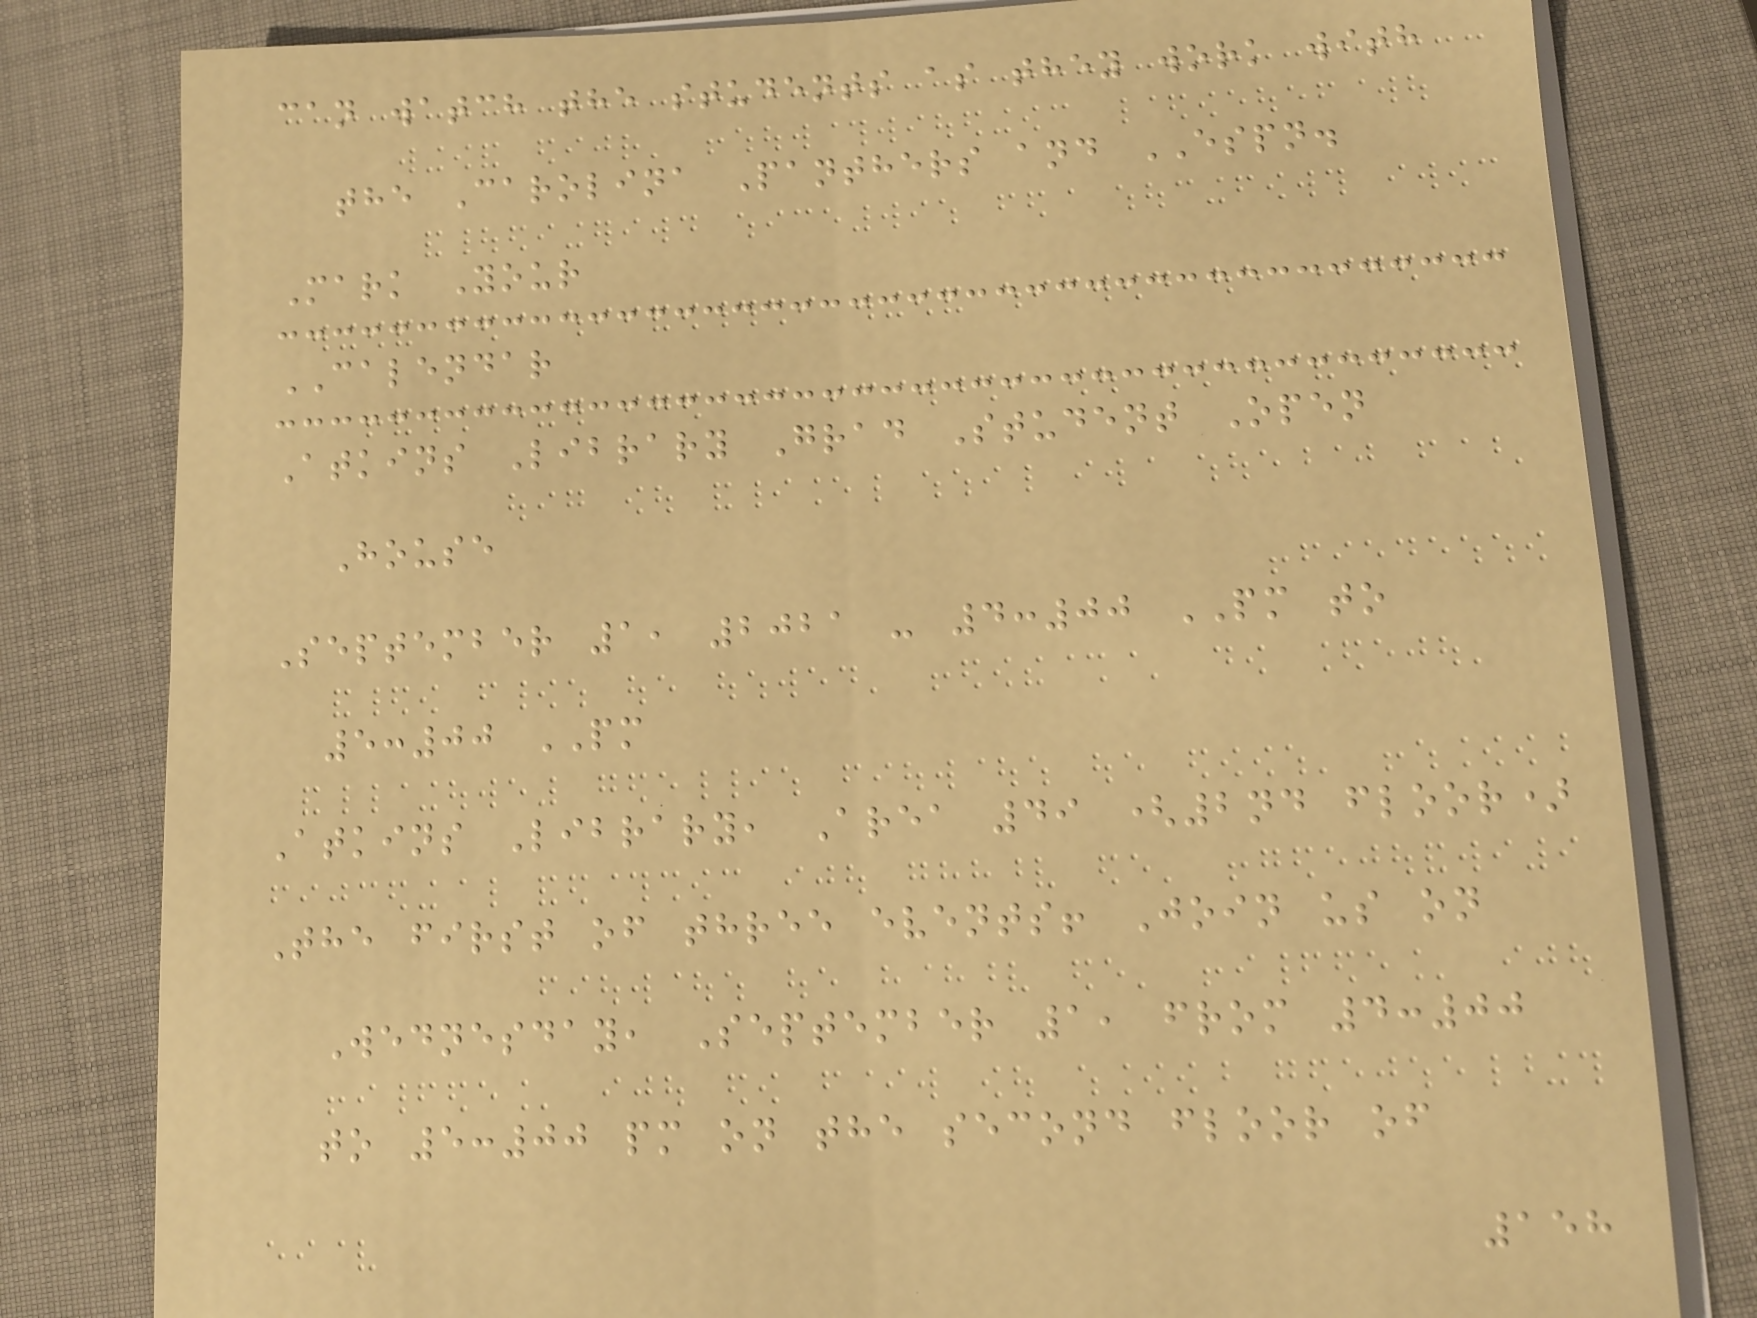can watch the students as they work with
the Carolina Panthers and ESPN.
Mark Your
CALENDAR
Atkins Library Grad Student Open
House
September 1, 2021 - 4:00 PM to
5:00 PM
Atkins Library, Area 49 (2nd floor)
The first of three events! Join us on
Wednesday, September 1, from 4:00
to 5:00 pm on the second floor of
158
